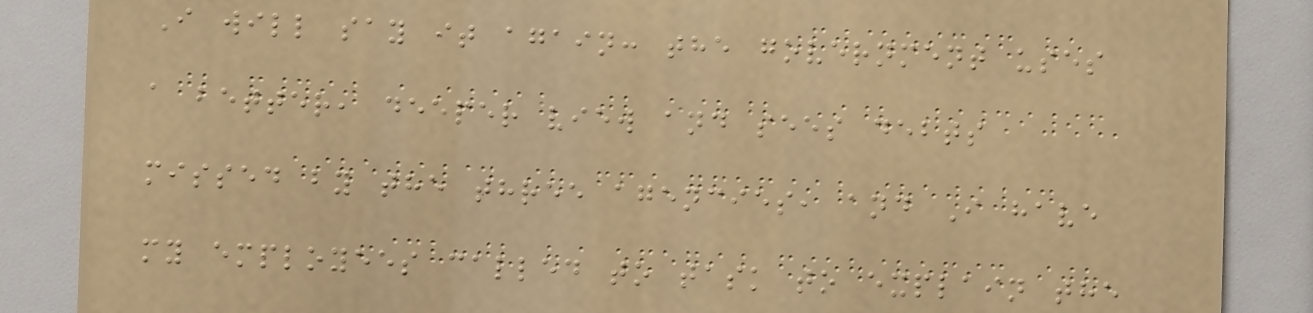I will say it again: the government uses
a better, deeper view and sees debts
missed by the three agencies, and I have
my employees called to task to explain the
